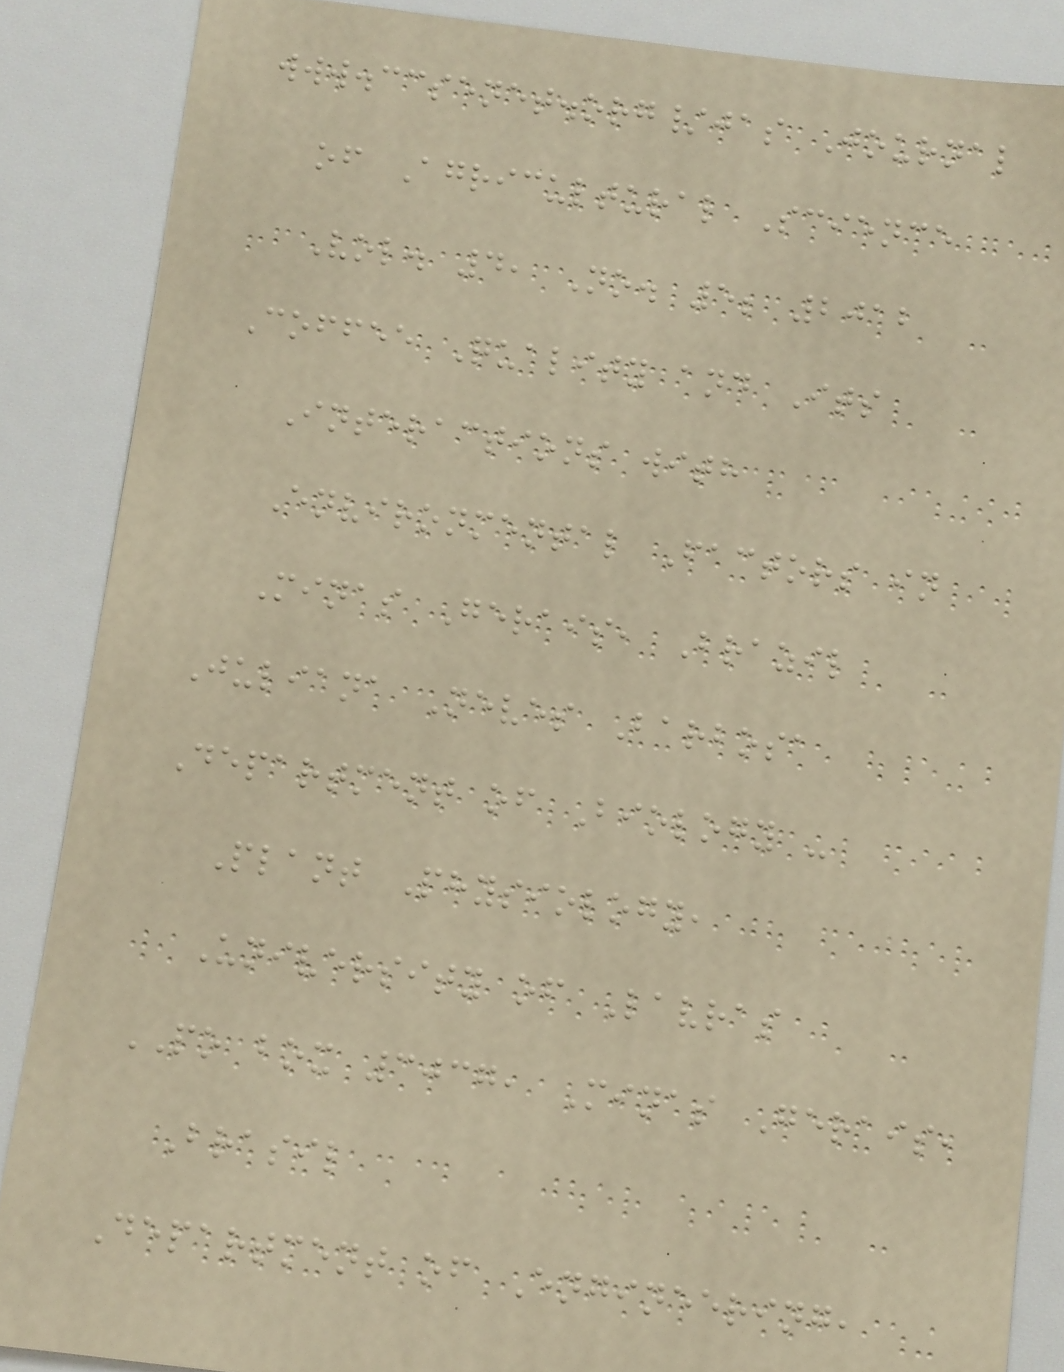www.ccsenet.org/jas Journal
of Agricultural Science
Vol. 4, No. 5; 2012
Coffee Quality and Its
Interactions with
Environmental Factors in
Minas Gerais, Brazil
Juliana Neves Barbosa
Department of Biology -
Plant Physiology,
University of Lavras
PO box 3037, Minas Gerais,
Brasil
Department of Engineering,
